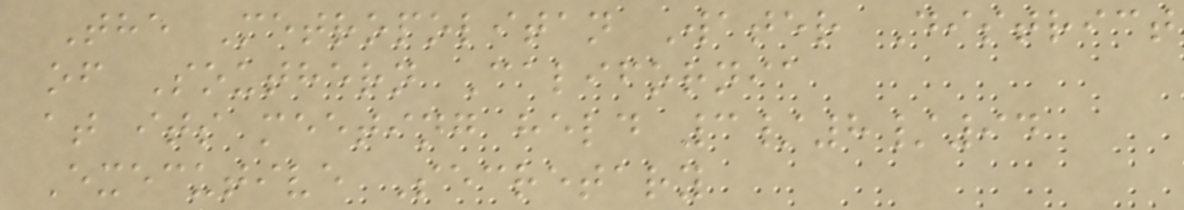The Metropolitan Water District
of Southern California
at its meeting held 3/8/94
Executive Secretary
